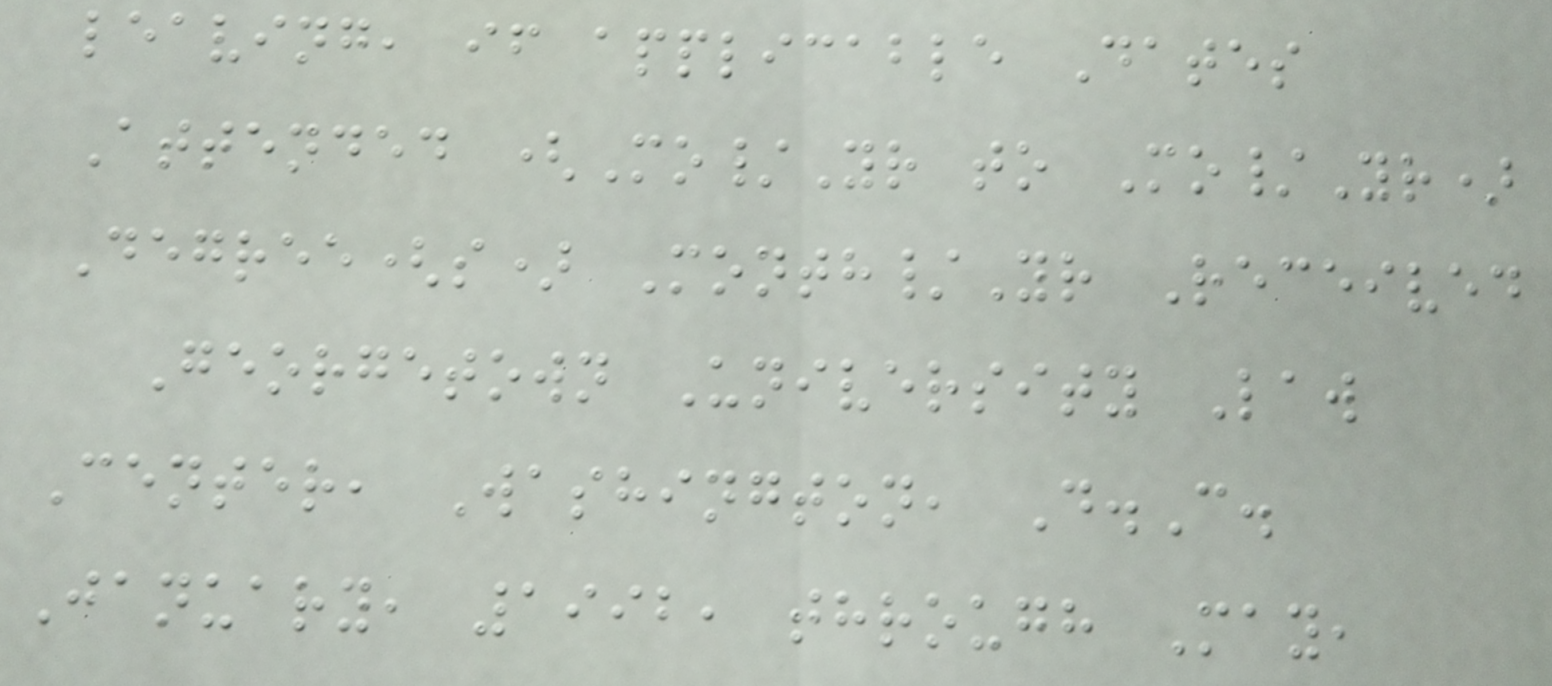leaving, if applicable Dates
Attended (Mo/Yr to Mo/Yr)
Degree(s) Month/Yr Received
Georgetown University Law
Center, Washington, D.C.
January, 1992, through May,
